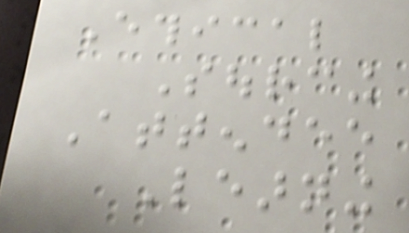Ethical
Sourcing
Attendee
Learning
